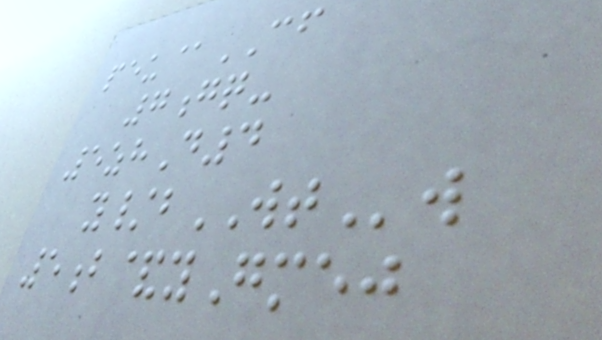peu@CF
7gq-
5zhD4
y/bWTw
5b&yGmej
